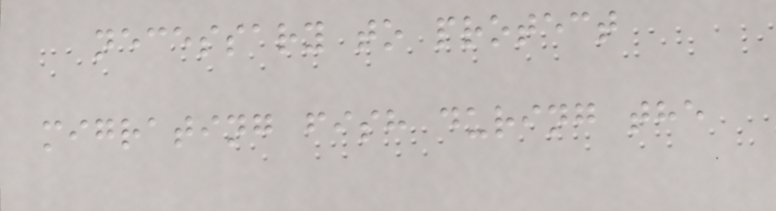necessary to protect
migrating fish during the
